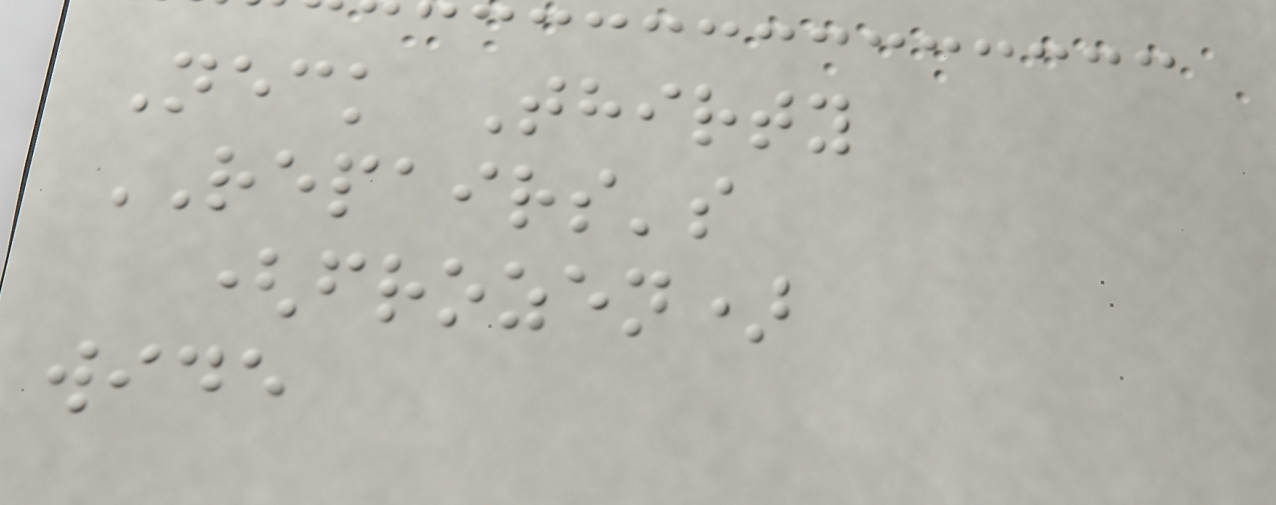Neck Thirty
REPAIRS's
(frozen)
wide
